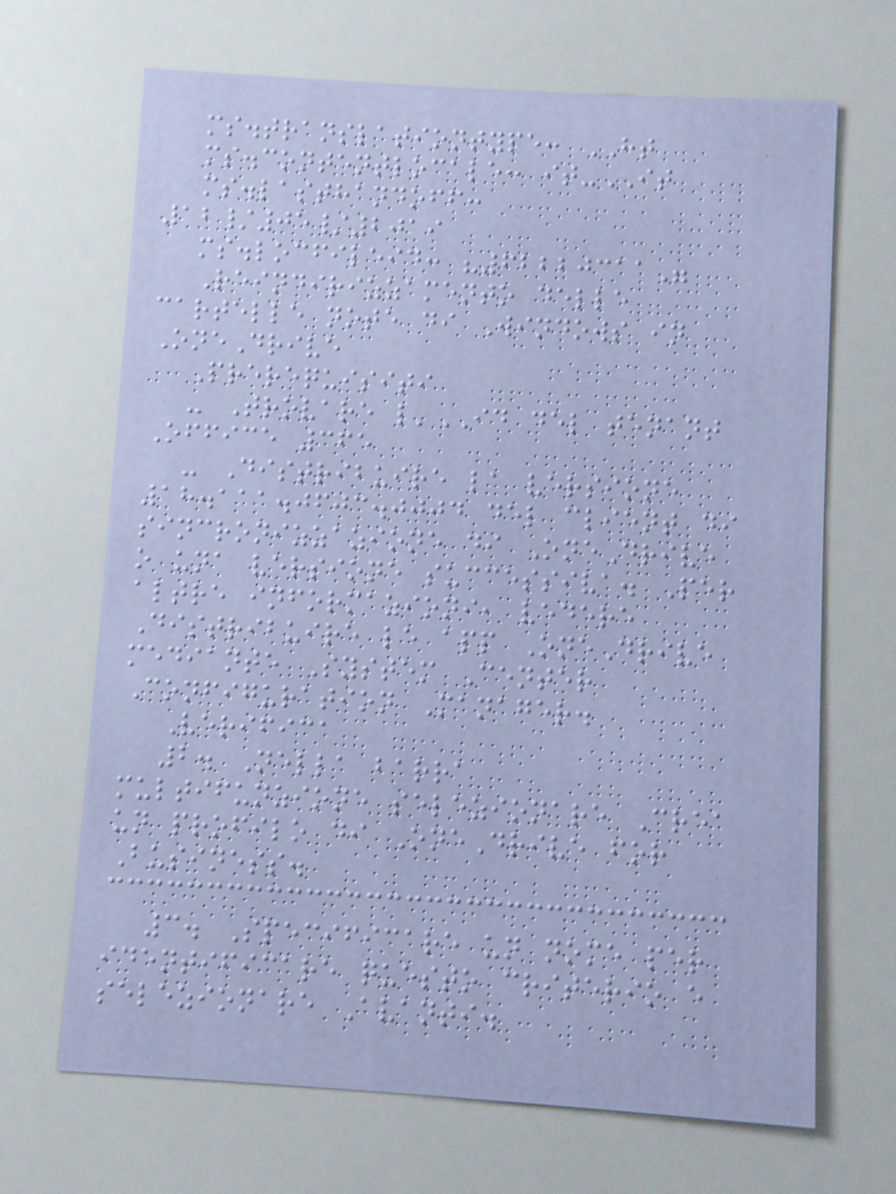ms.translationtype: HT
ms.contentlocale: it-IT
ms.lasthandoff:
12/05/2019
ms.locfileid: "62220311"
Reindirizzamento delle
cartelle note di Windows in
OneDrive
Prerequisiti
- Trovare l'ID del tenant
Office 365
- Distribuire la versione
18.111.0603.0004 del client di
sincronizzazione di OneDrive
o una versione successiva. Per
altre informazioni, vedere
Distribuire le app OneDrive
mediante System Center
Configuration Manager.
Verifica
2. Nella barra
multifunzione selezionare Crea
un profilo di OneDrive for
Business.
3. Specificare un nome per
identificare questo criterio e
selezionare Avanti.
